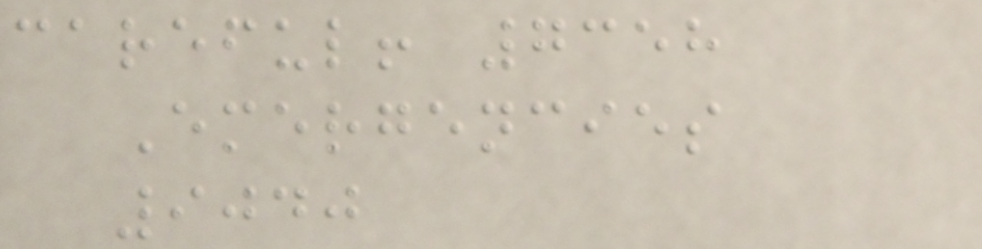careful! 7358
Emergencies
9040
